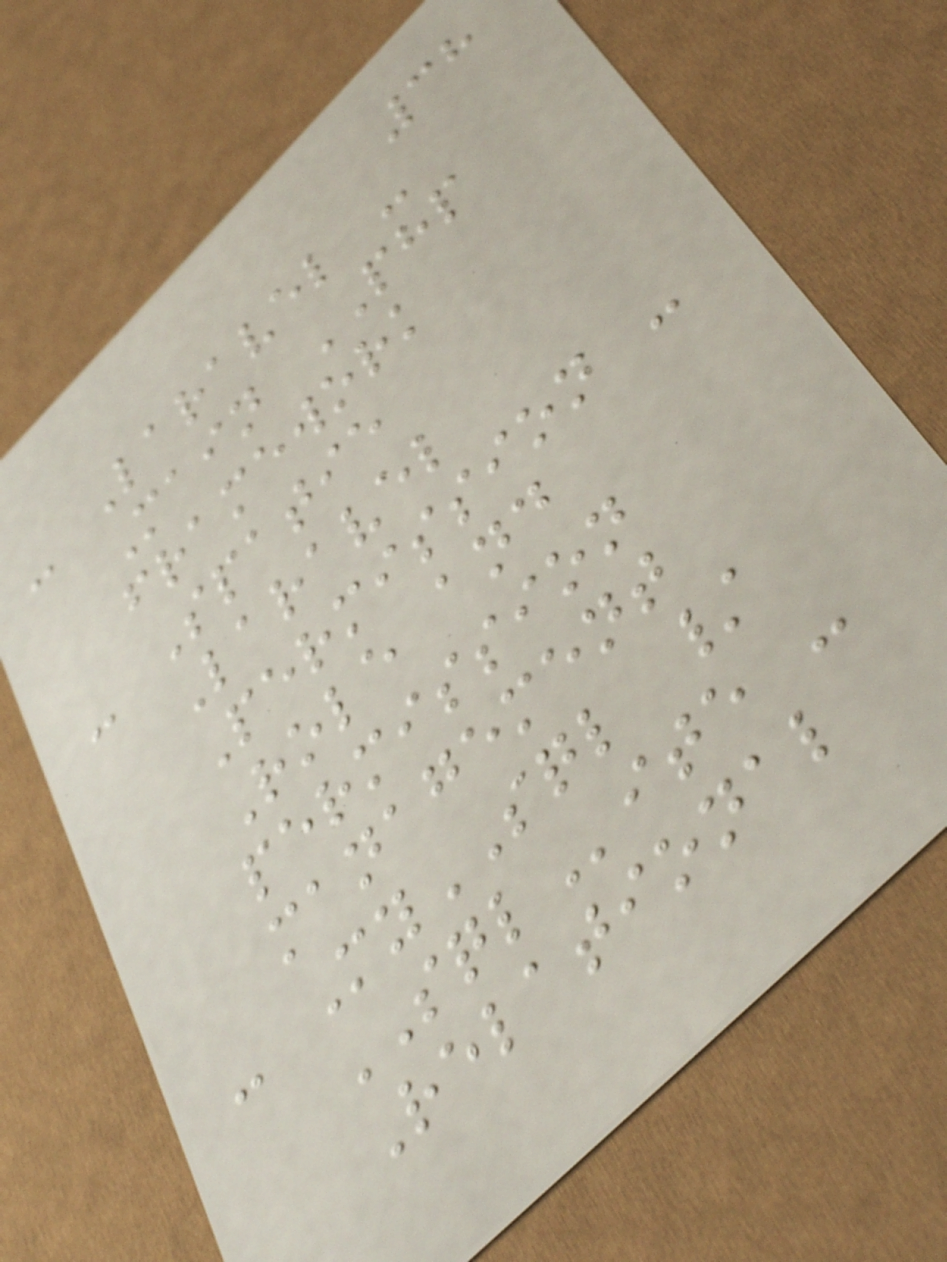38
- Laravel -
Main PHP
framework
- Spatie
Laravel
Permission -
Role and
permission
management
- MySQL /
SQLite -
Relational
